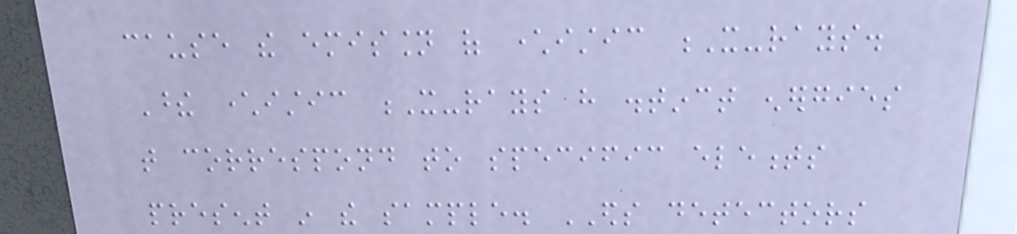cause the emission of characteristic X-rays.
These characteristic X-rays have distinct energies
that correspond to specific elements
present in the sample. EDS detectors
